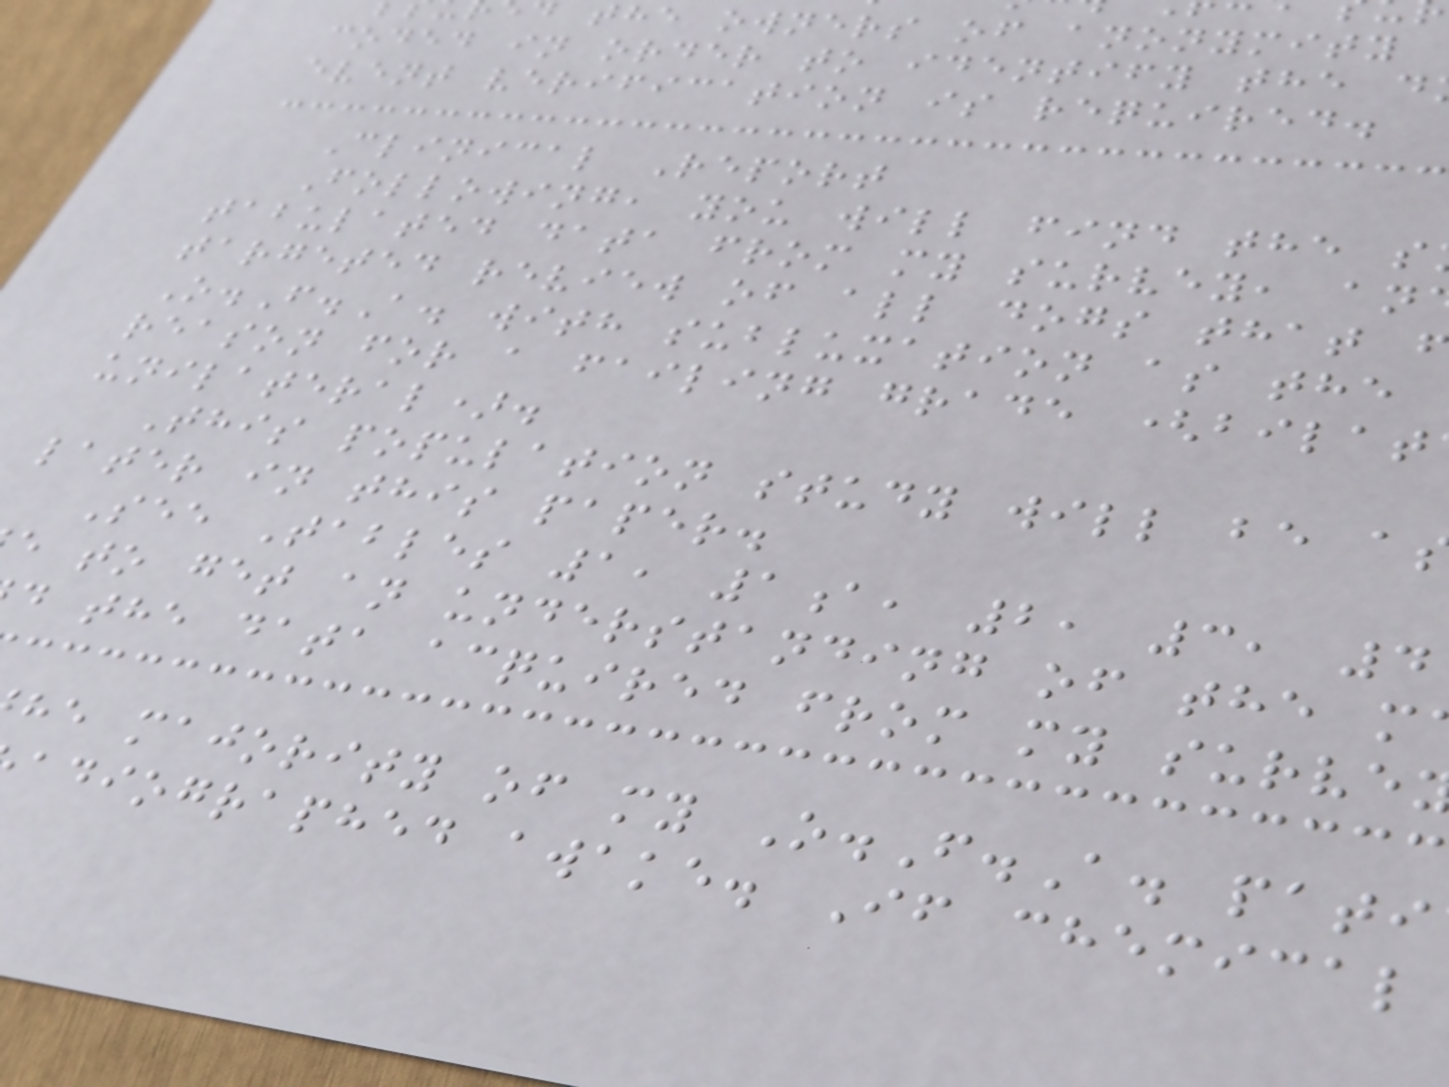the owners of anonymity
coded in order to identify the d
event verification is required.
Clinical Report
Following, you will find the s
tabulated data from my survey, an
targeted review of all dogs that
O.F.A. with subluxation as the
reason for a failing grade (bilat
unilateral).
This population study will be a
later in this paper.
See Tables 1, 1a, 2, 3, 4
e to get an understanding of the m
d the data acquired from my surve
he majority of my O.F.A. pati
adiographed awake. If chemical
